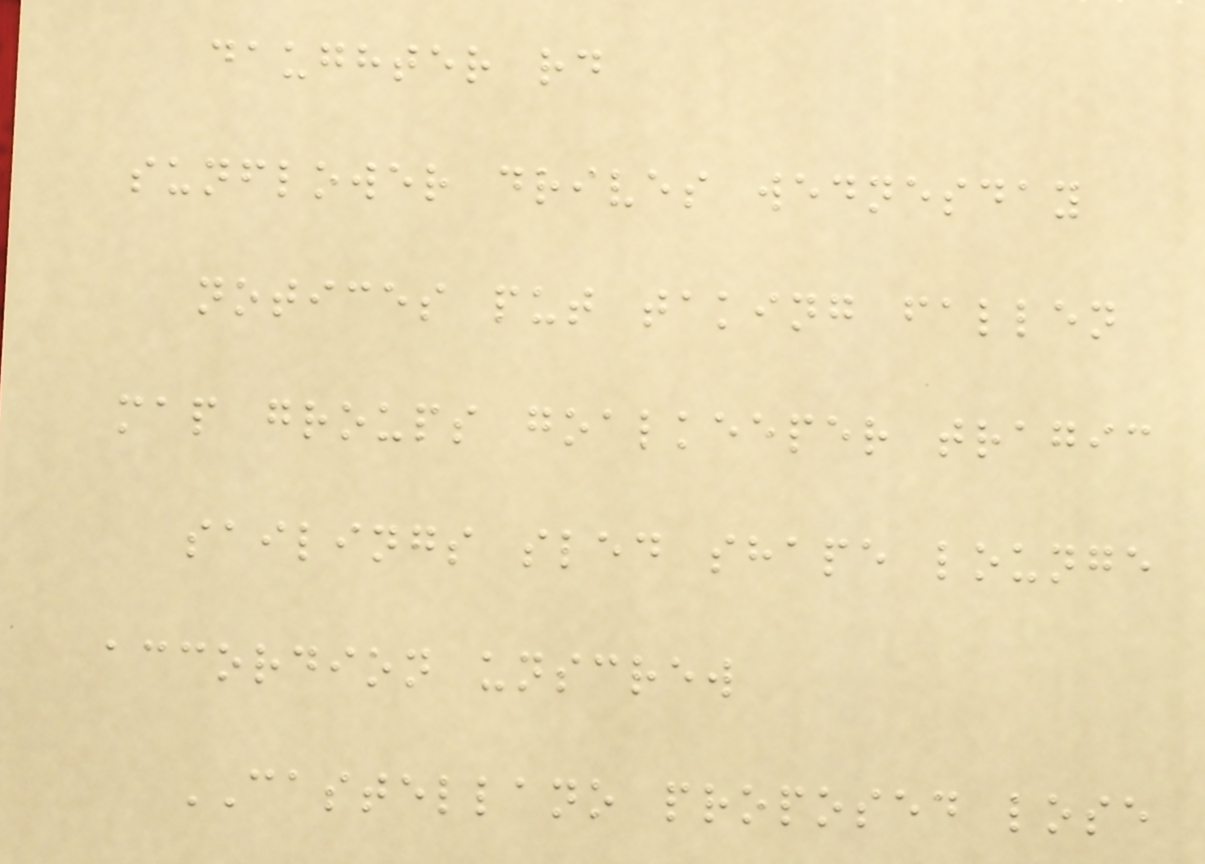daughter rd
sunflower drives wednesday
notices put taking fallen
map groups goalkeeper tragic
sailings sled shape lounge
accordion unscrew
CASTELLANO proposed lose
